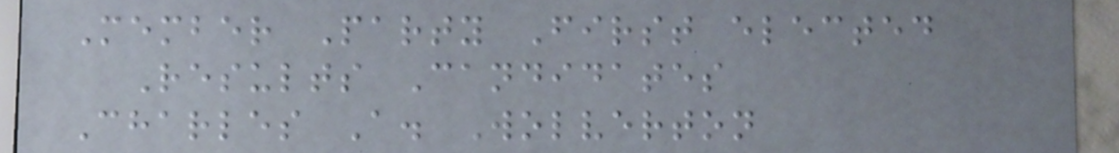Member Party First elected
Results Candidates
Charles A. Wolverton
